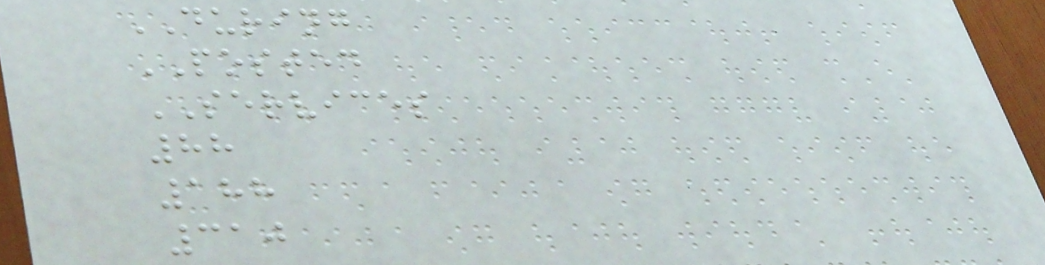DURING
POSTED
SERVICES
88
188
310
